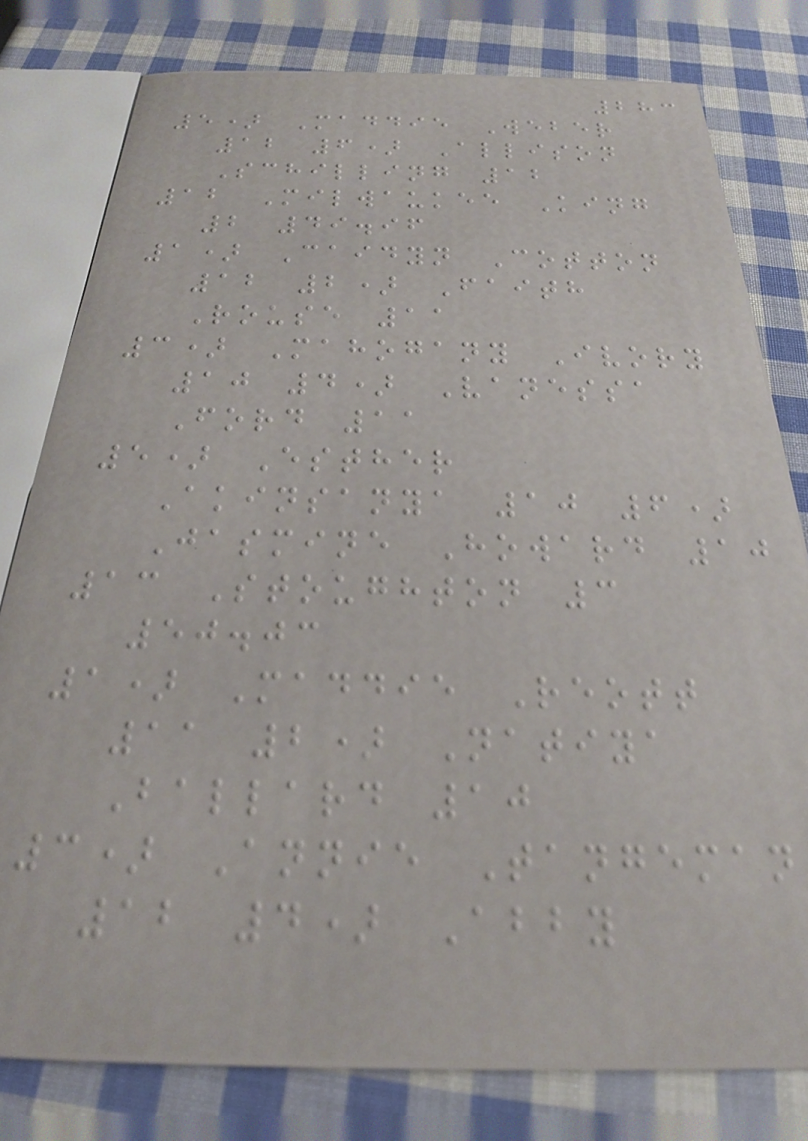283
5) Maddie Weber
12 6) Allison
Schilling 12
12 Milwaukee King
2 49.96
1) Caidyn Cotton
12 2) Faith
Rouse 11
3) Mahogany Ivory
10 4) Vanessa
Ford 11
5) Esther
Akinsanya 10 6)
Jasmine Howard 10
13 Stoughton 3
50.03
1) Maddie Reott
11 2) Natiya
Ballard 10
3) Annie Tangeman
12 4) Abby
